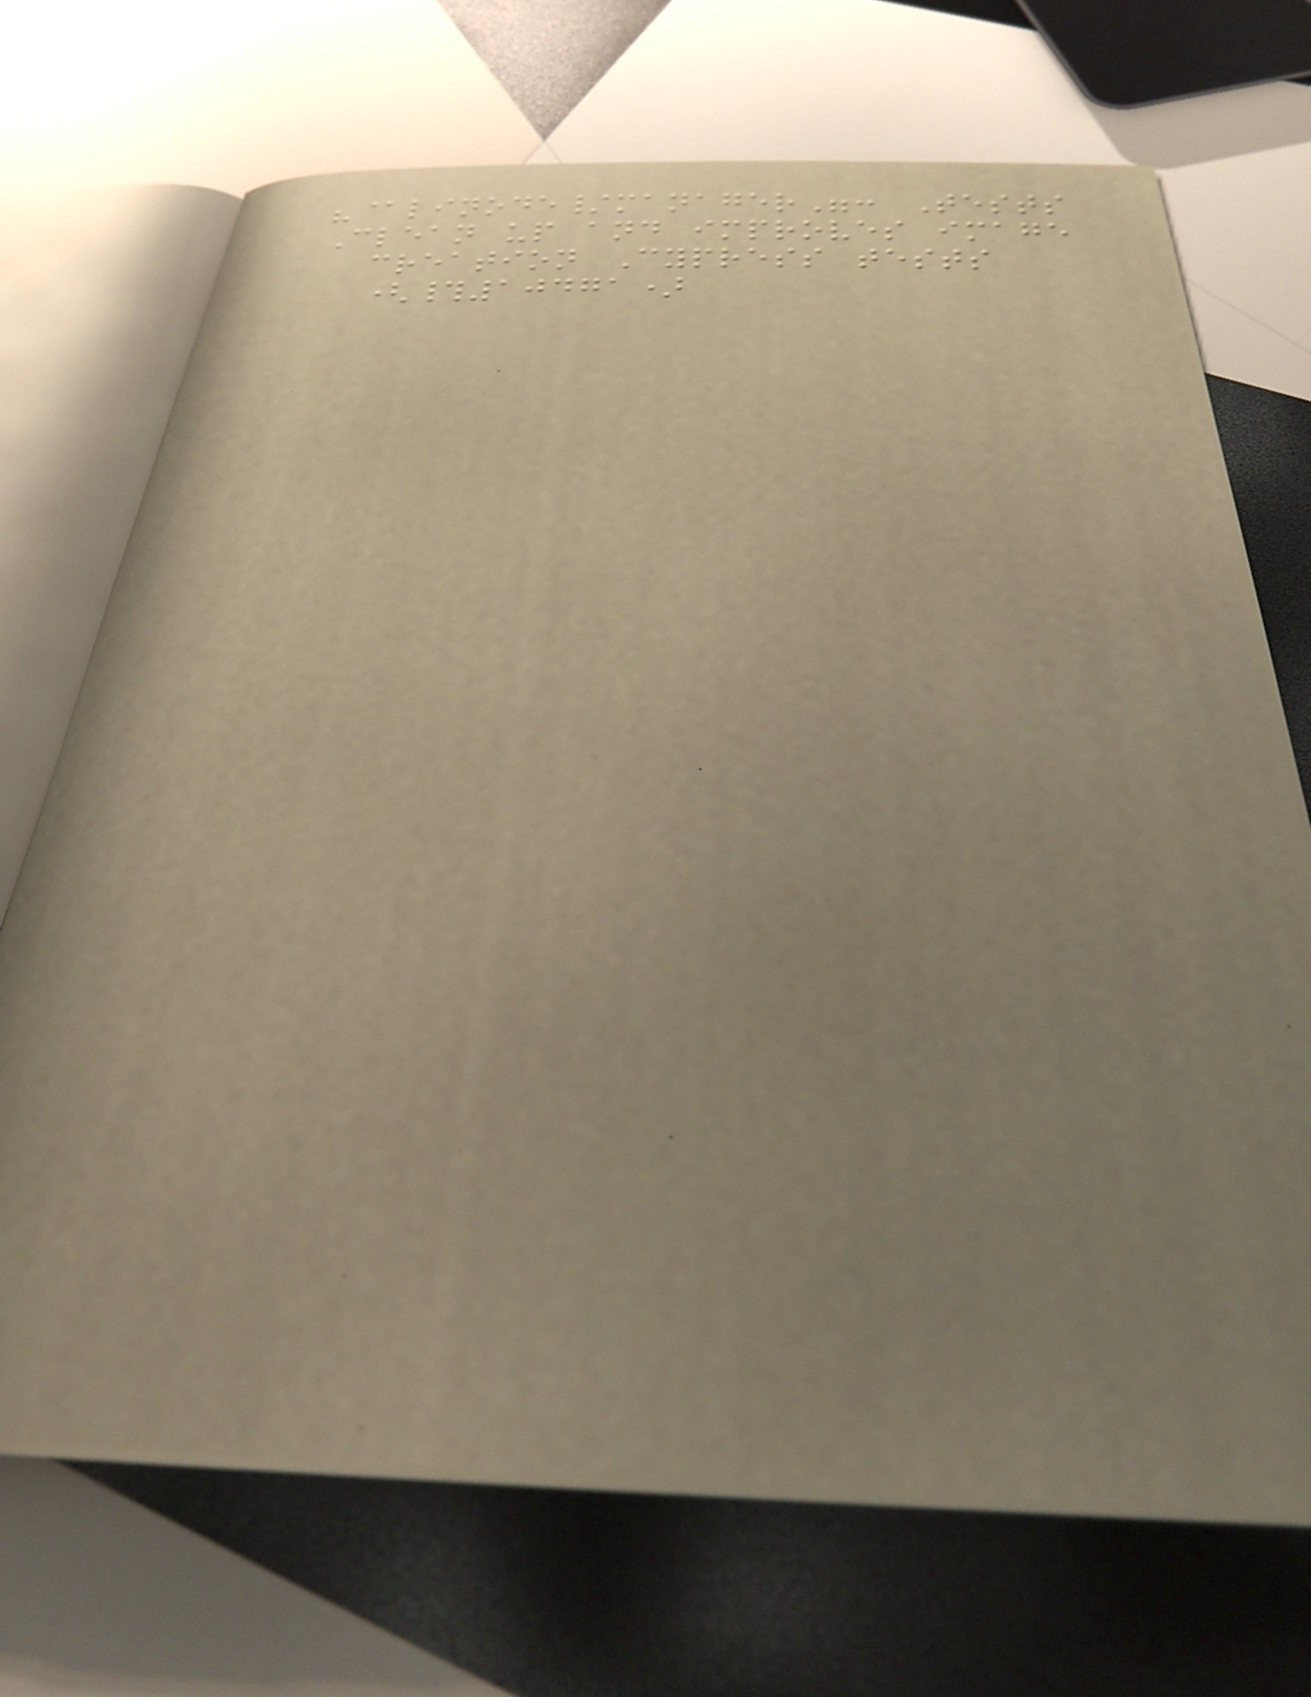"@linode/manager": Tests
Clean up and improves image
creation Cypress tests
(#10471)
